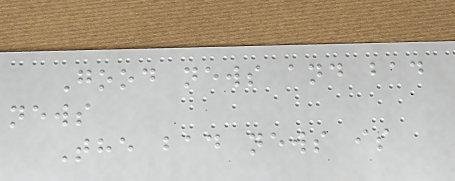Good news and bad
news
The bad news is
